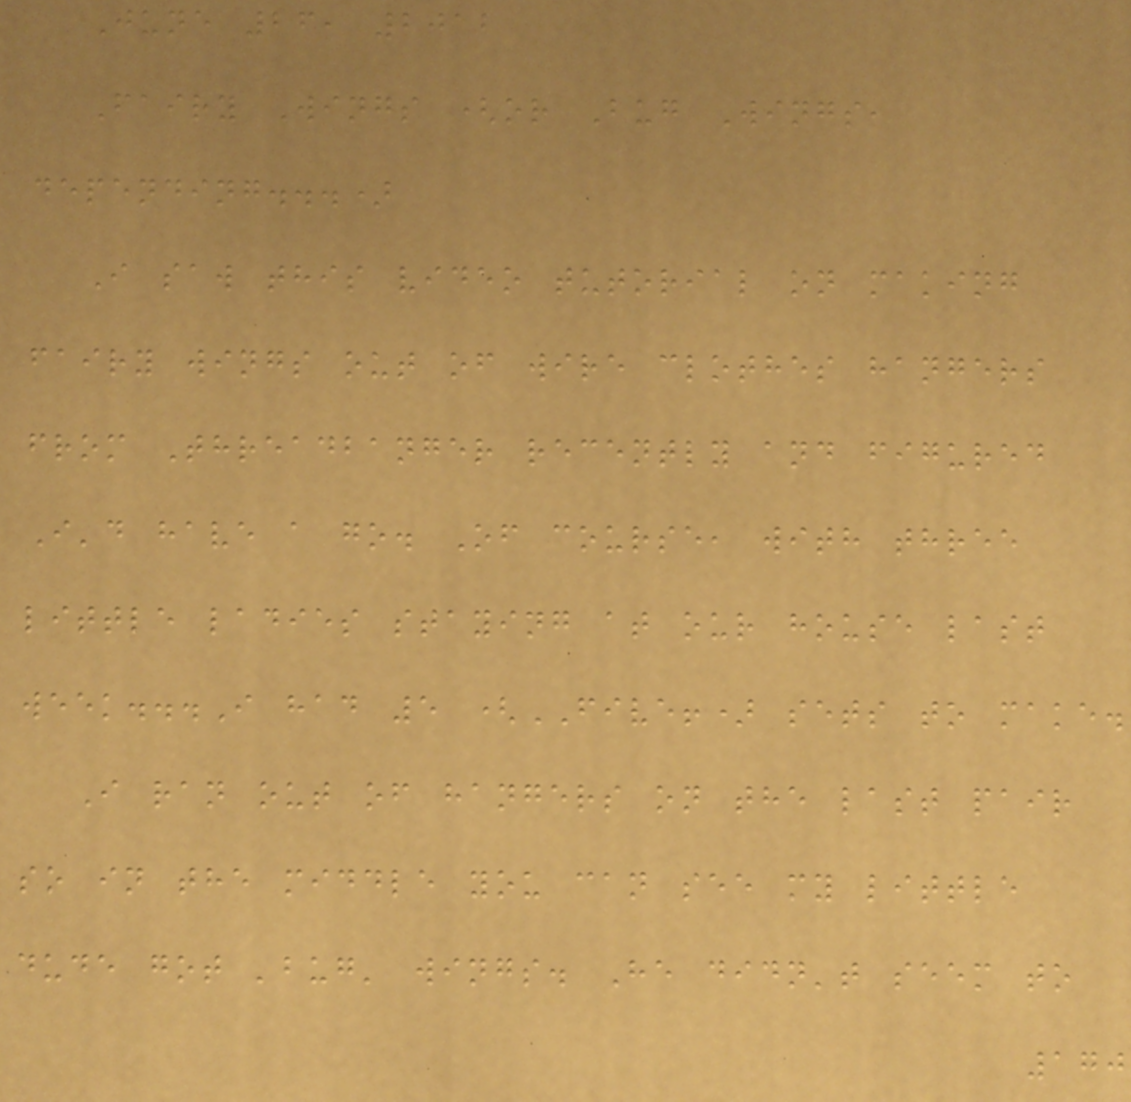June 26, 2012
Fairy Wings (or Bug Wings,
depending...)
I saw this video tutorial on making
fairy wings out of wire clothes hangers
from Threadbanger recently and figured
I'd have a go. Of course, with three
little ladies staying at our house last
week...I had 5 (FIVE!) sets to make.
I ran out of hangers on the last pair
so in the middle you can see my little
dude got 'bug' wings. He didn't seem to
170
